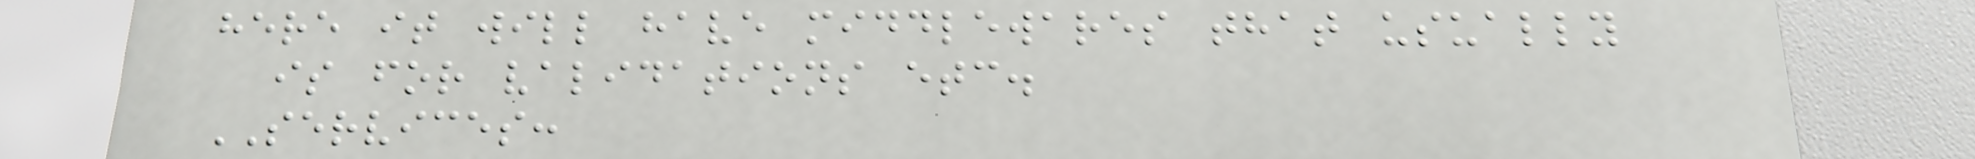here it will have middlewares that usually
is for validations etc.
SERVICES:
